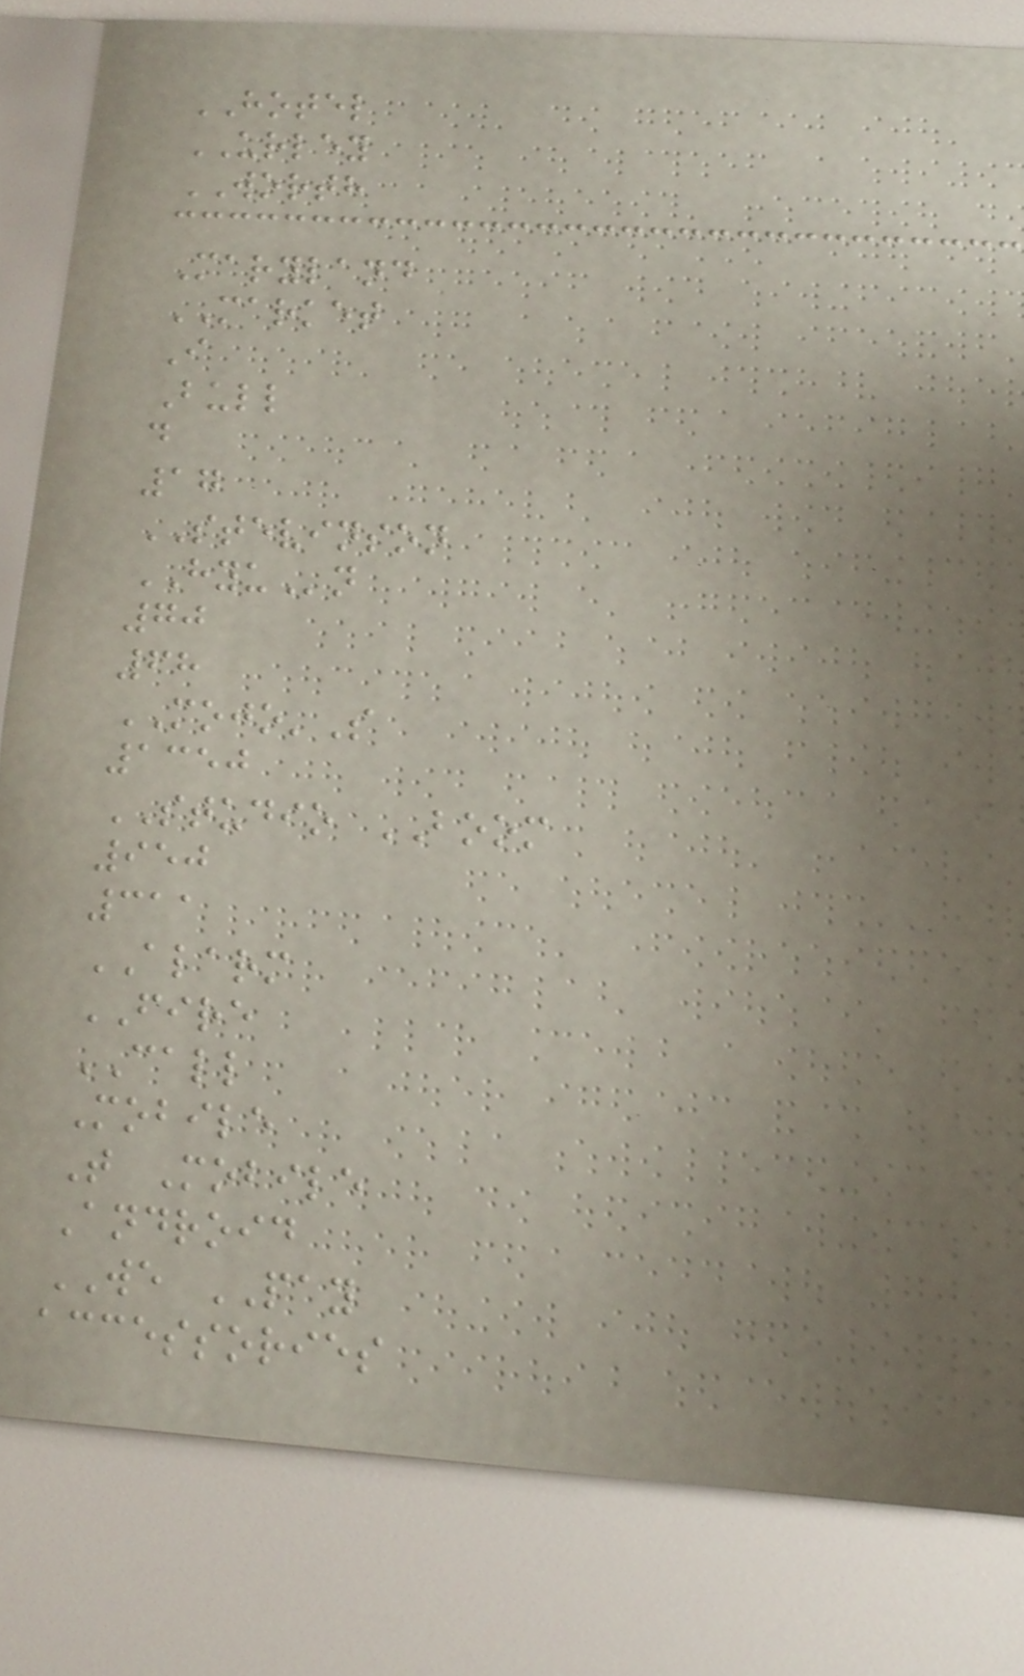HOTEL
URLEY
WORTH
Maryland
MARKET
I
Bull
d
17
STEVINSON
HYUn
70
68
MOJO'S
1350
STUDIO BOOM
950
311
ALARM
FIRE
CALL
Mobile
T Mobile
Android
WE PAY
accessories
